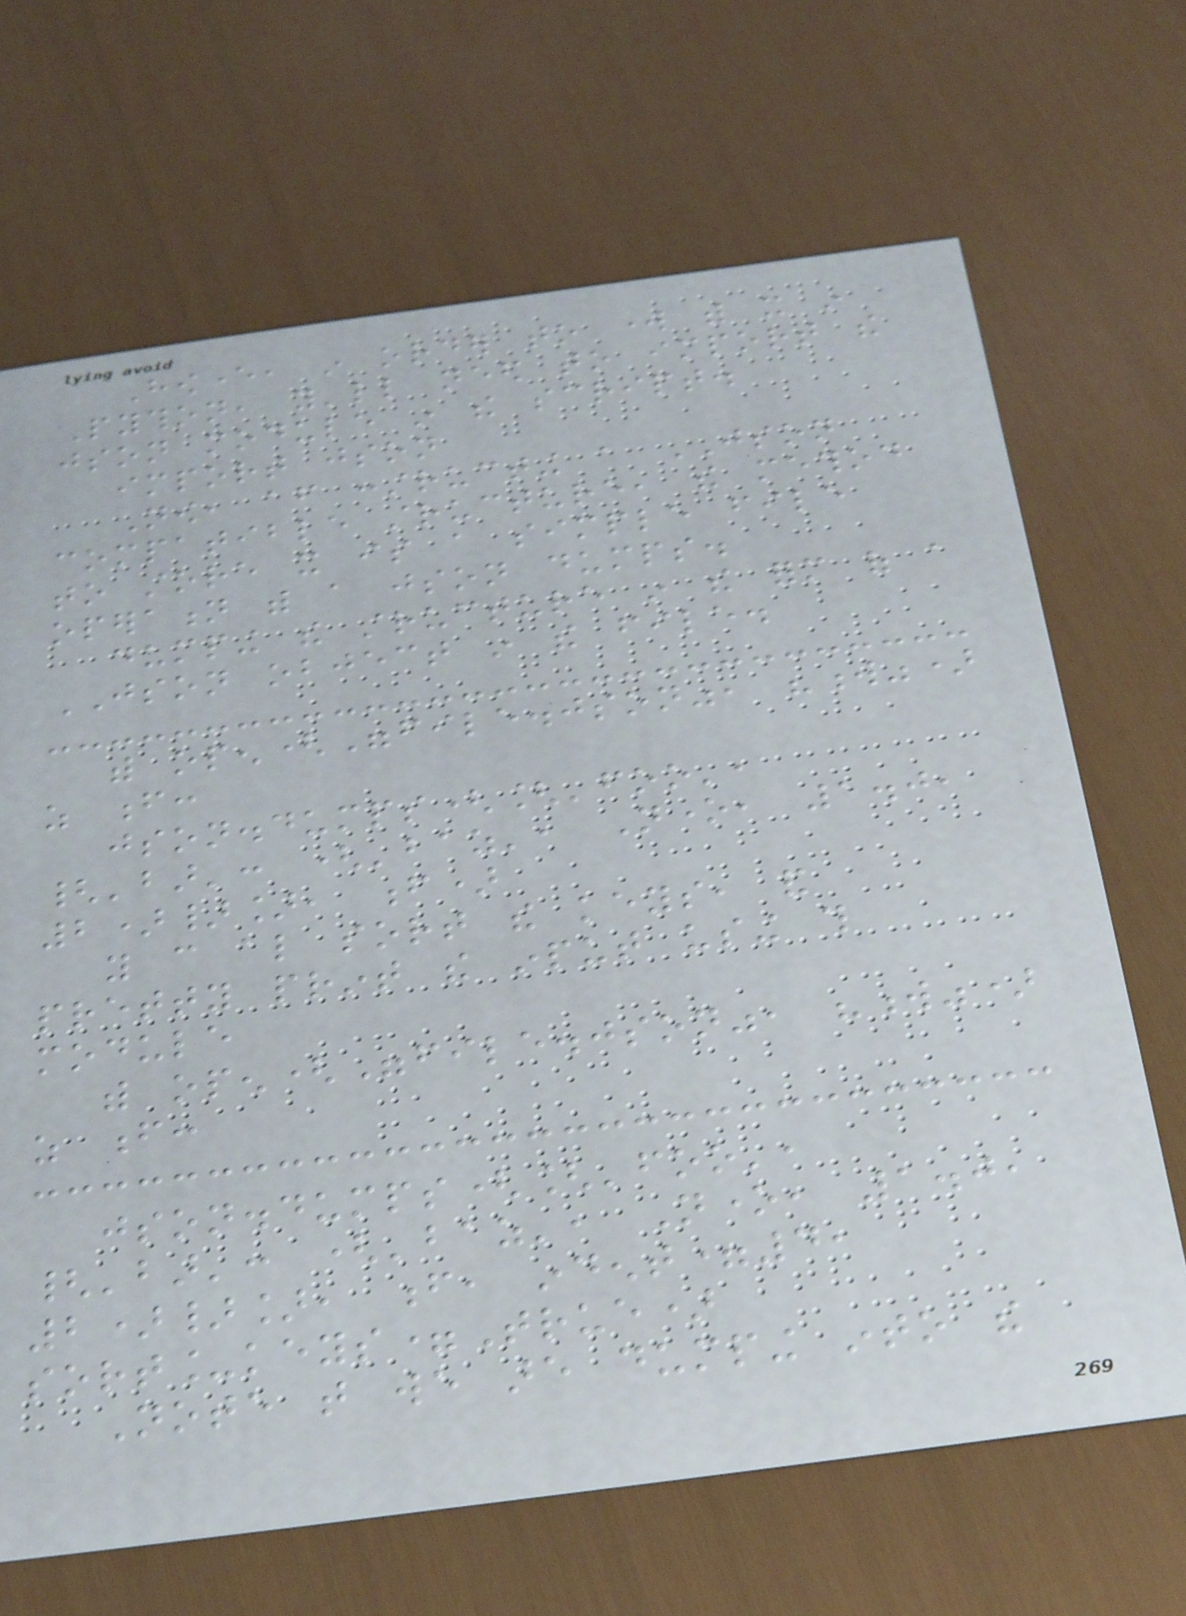However, in order to work with it in
Python, you'll need to import the
json module in the script.
import json
Now, after constructing a JSON
compatible structure, the method
to store it is a simple file
operation with a json dumps.
dumping the structure in the form of a
JSON object in the file.
with open("file.json", "w")
as f:
json.dumps(['foo',
{'bar': ('baz', None, 1.0,
2)}], f)
you can also sort the keys, and
pretty print the input using this
module
with open("file.json", "w")
as f:
json.dumps(['foo',
{'bar': ('baz', None, 1.0,
2)}], f, indent=4,
sort_keys=True)
Note that we are dumping into the
